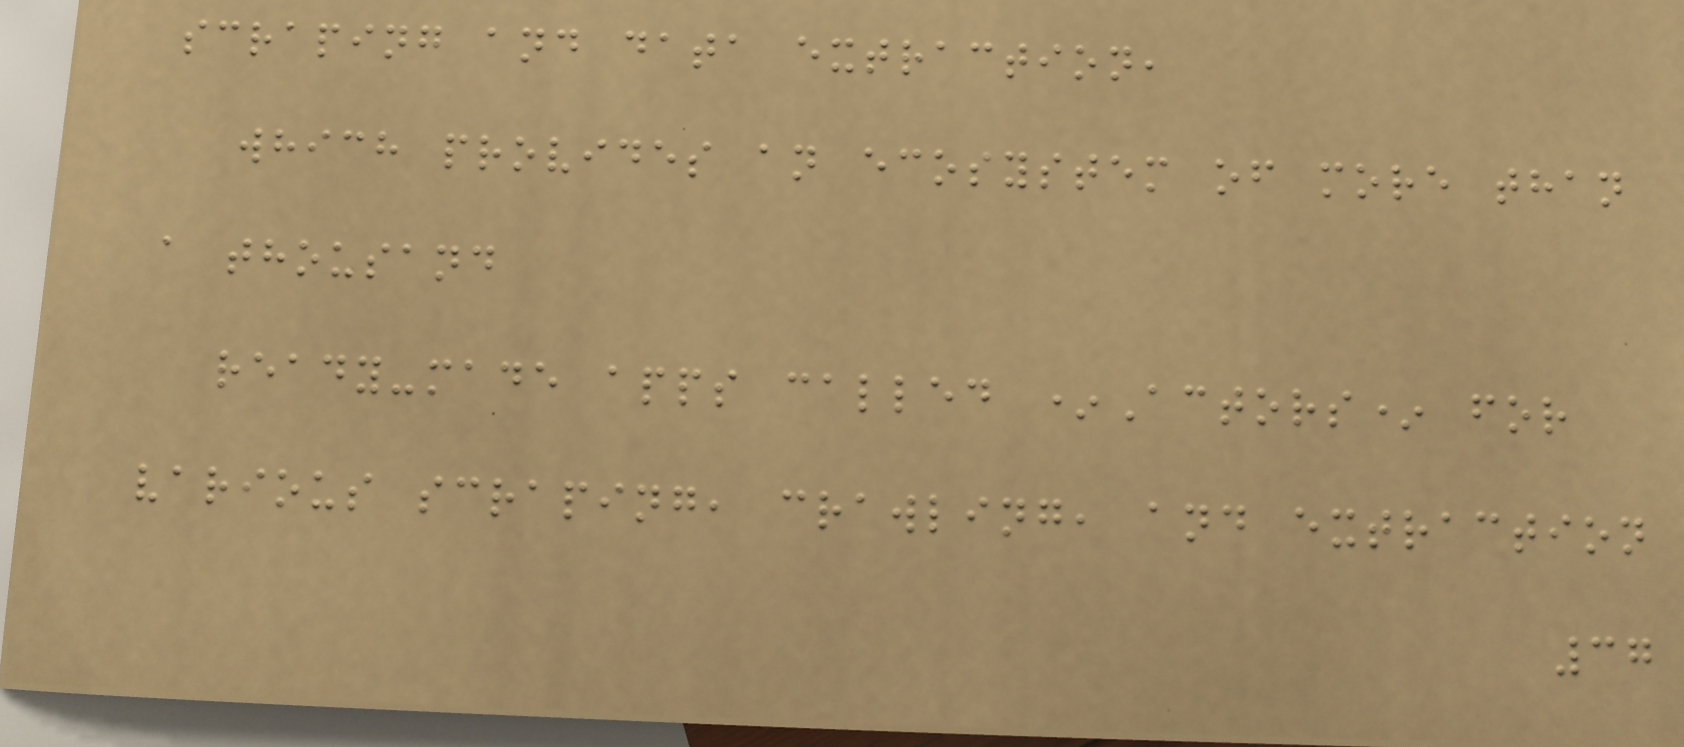scraping and data extraction,
which provides an ecosystem of more than
a thousand
ready-made apps called *Actors* for
various scraping, crawling, and extraction
37
